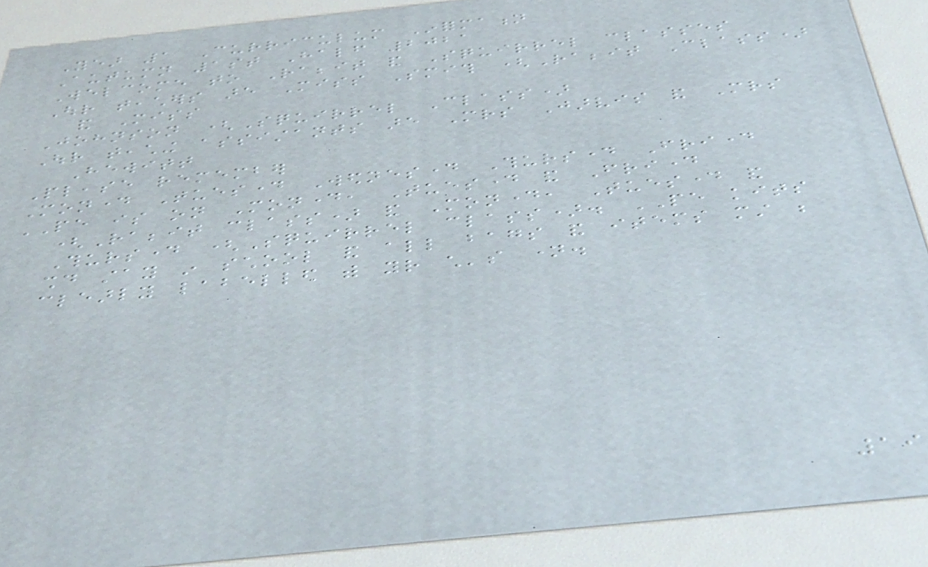Year 1 Curriculum Information
Autumn 1st Half 2021
Welcome to Rabbit and Squirrel classes
Our teachers are Miss Smith (Rabbit Class)
and Miss
Johnson (Squirrel Class)
Our teaching assistants are Mrs Jarvis and Mrs
Hewitt
Please remember
Monday Tuesday Wednesday Thursday Friday
PE is on Monday, Tuesday and Friday
(Rabbit class) and Monday, Tuesday and
Thursday (Squirrel class). PE kits
should stay in school and all bags and items must be
clearly labelled with your child's name.
19
